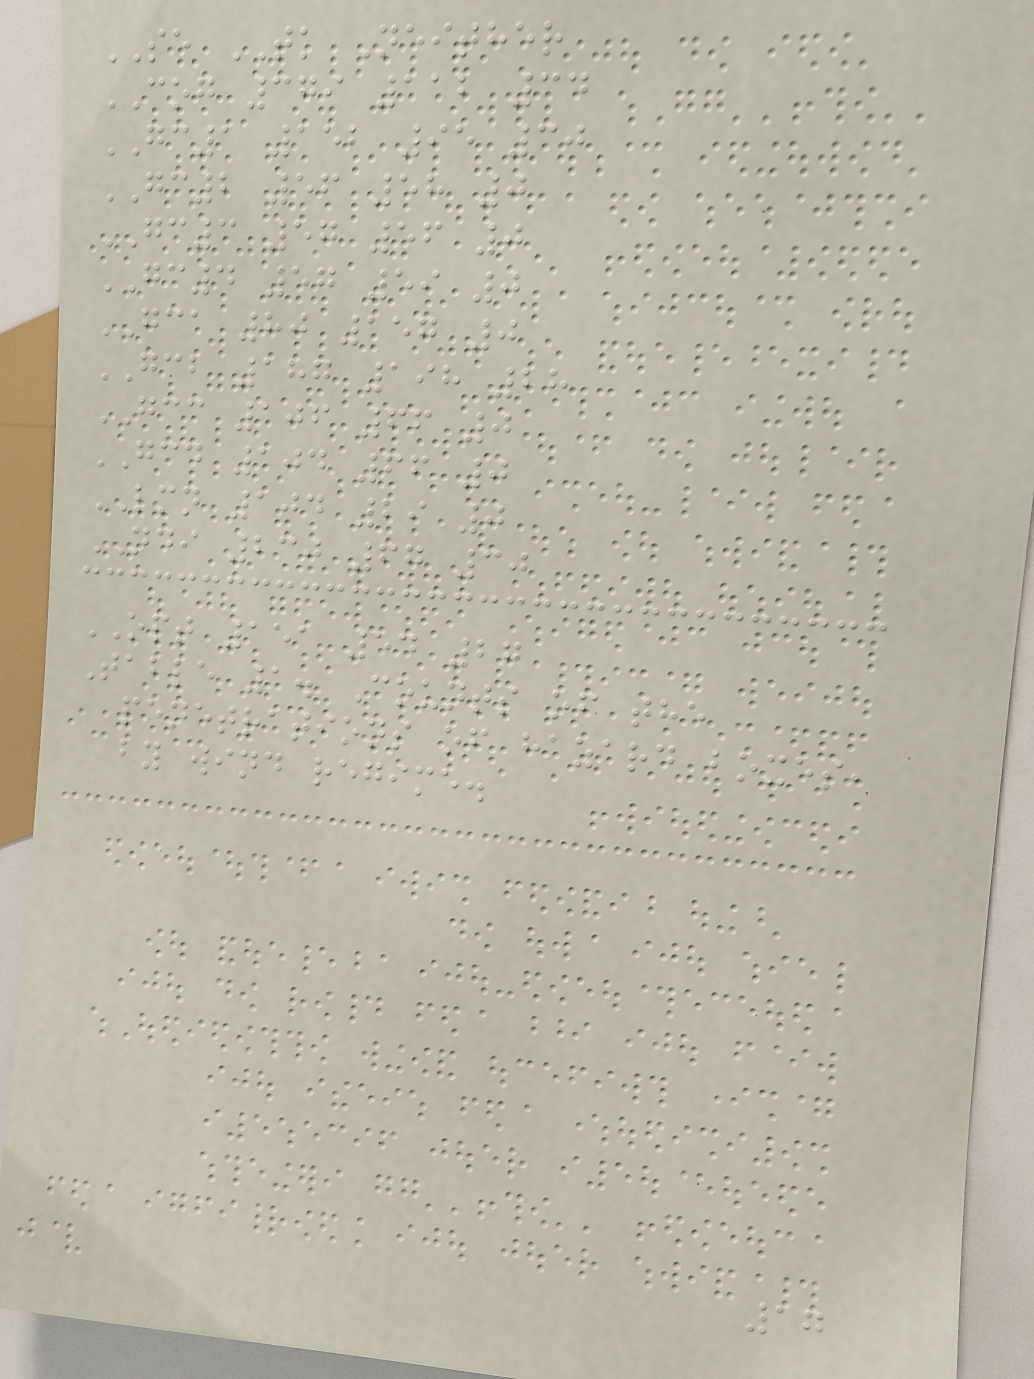SE TK Neither
COG 379 112 34
GC1 152 95 30
GC2 56 58 0
GC3 57 56 0
GC4 57 59 0
GCA 80 157 0
GCB 187 198 28
GCC 106 66 0
GCD 104 66 0
LMN 104 29 0
NDI 230 67 30
OPT 151 54 27
Table 1. Counts of the
penetrations of hazard boxes,
by wind regime.
17
